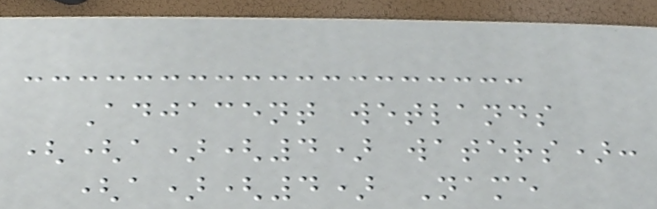Adjacent wetlands
((a)(4) waters):
(a)(4) Name
